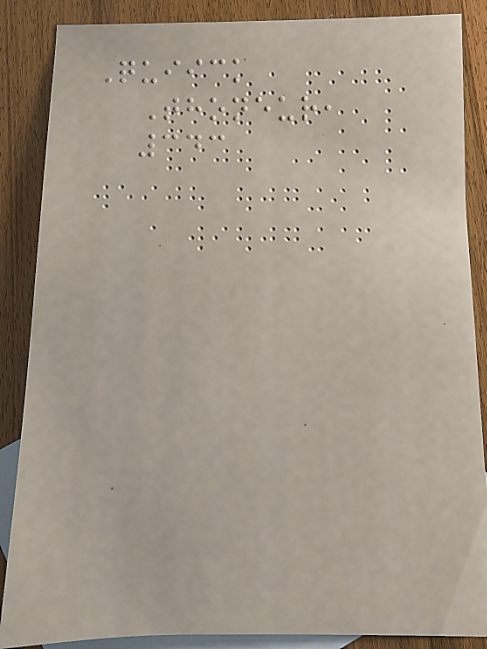Quiick
Thoneur,
343
